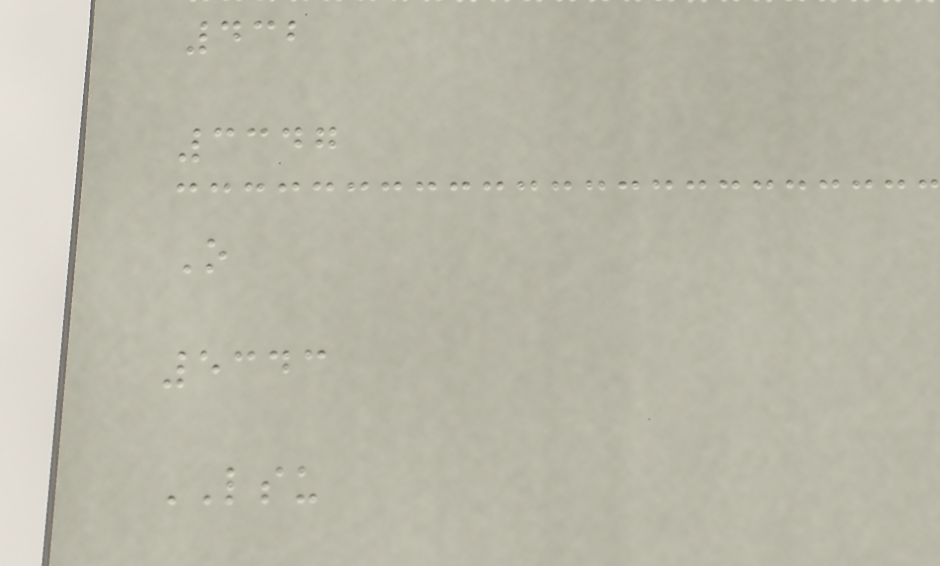432
3347
O
5343
LSU
